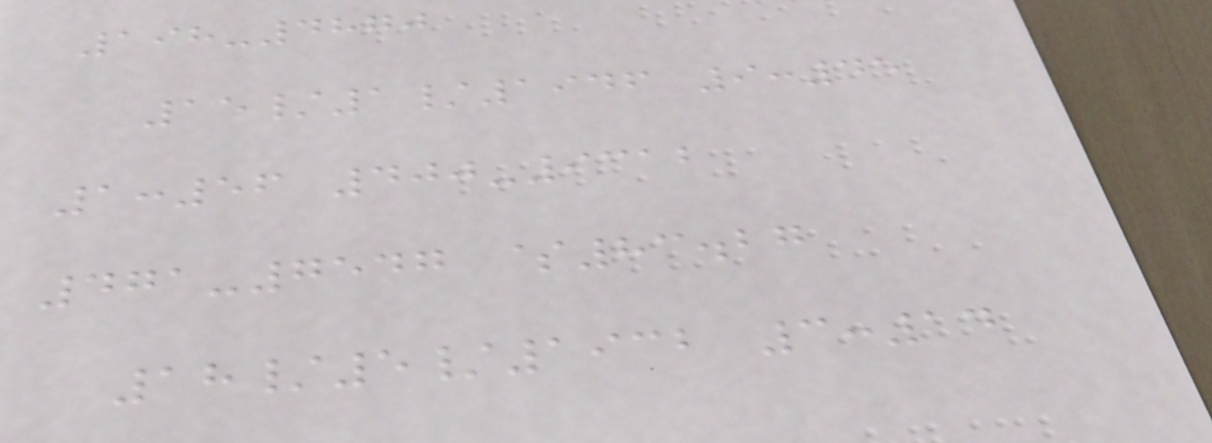198-4870
15/1/1946 9:45
1:56 400-9312
471-7547 $83.27
18/5/1932 3:14
